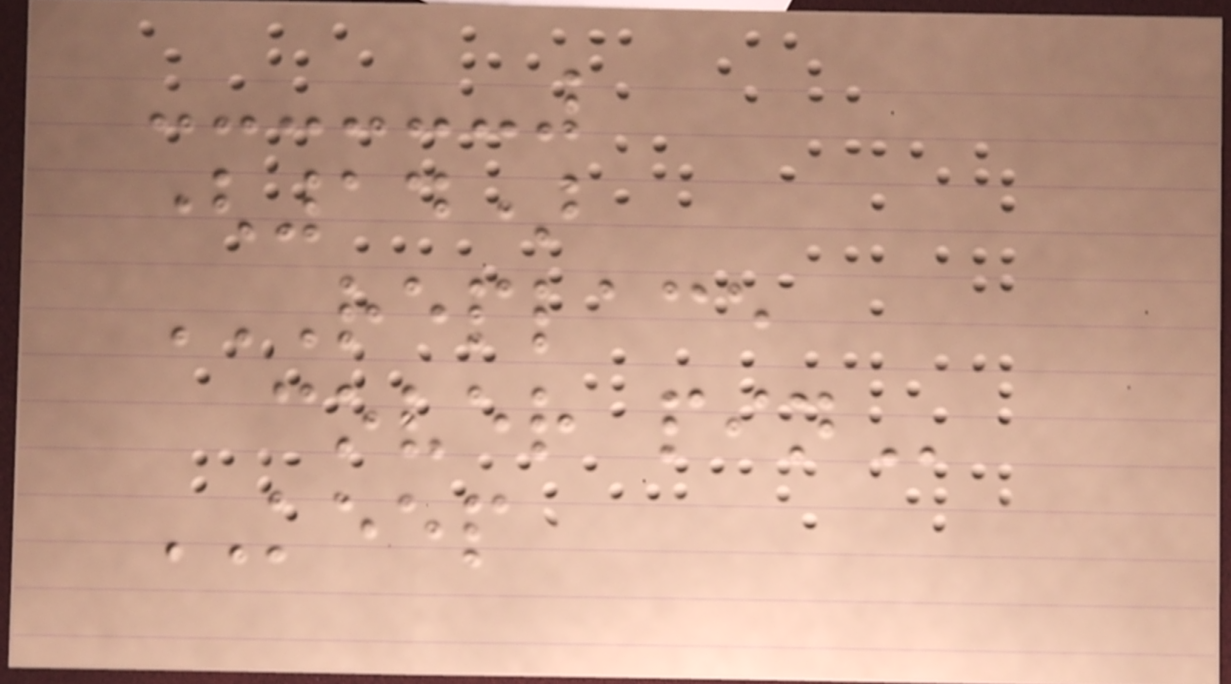(14)
REPLACE
COVER PIN
KEEP
